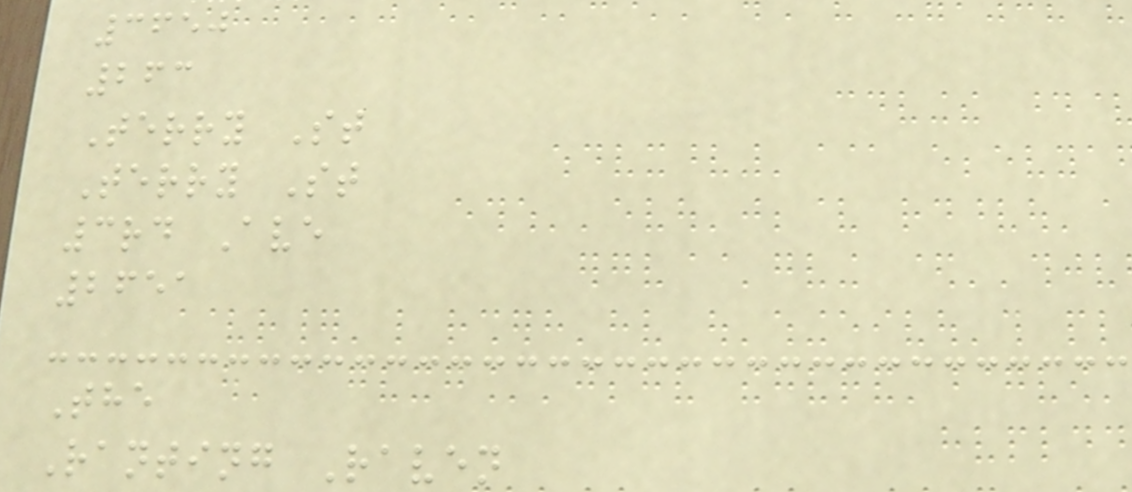3650
263
Terry St
Terry St
3rd Ave
2651
The
Ranting Raven
